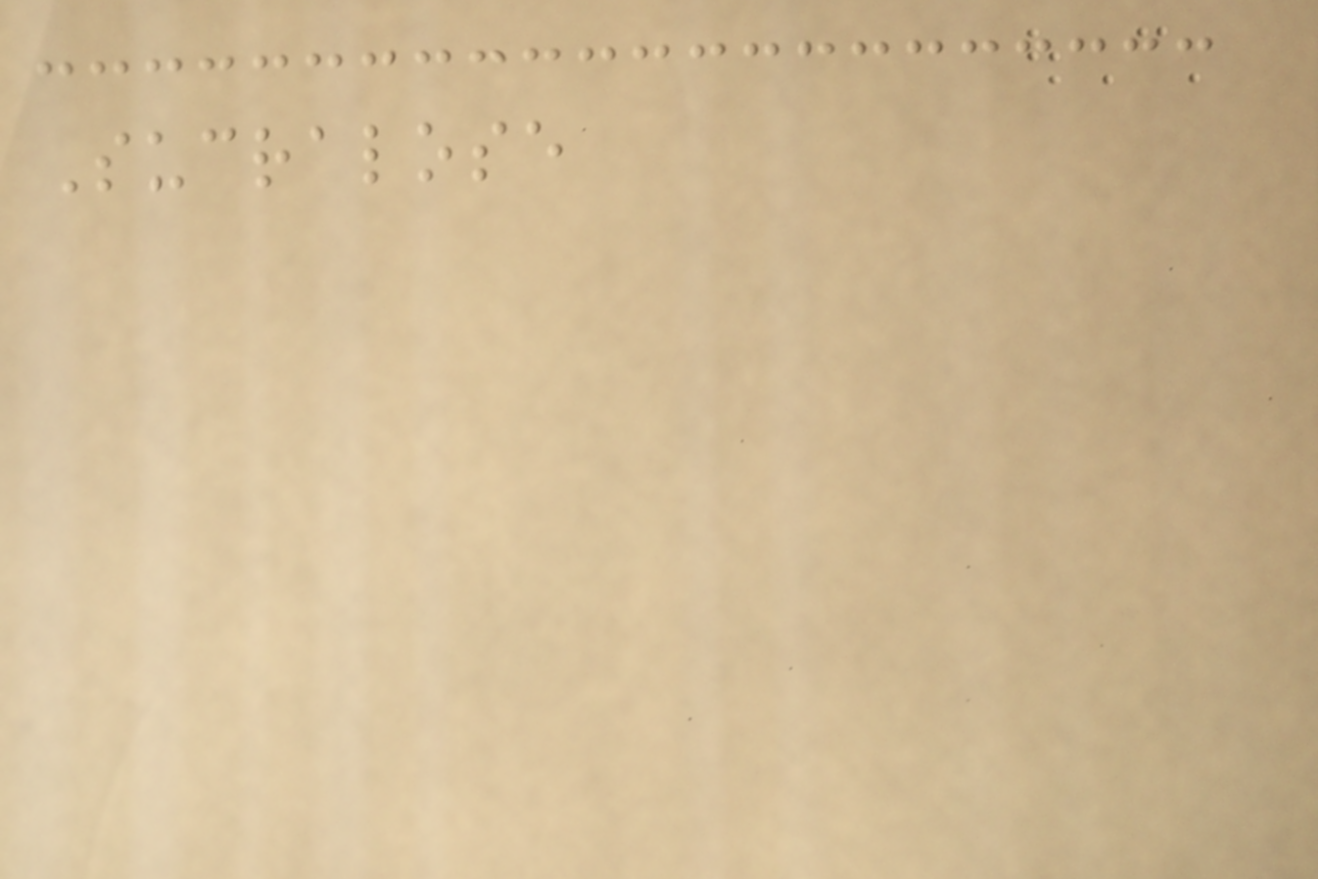Sucralose
